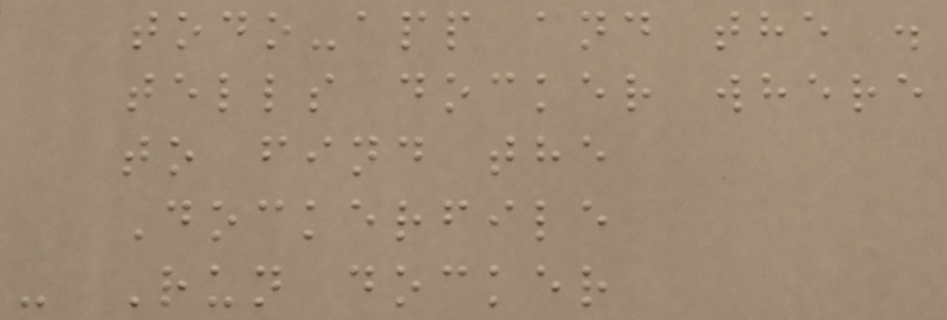todo-app and the .
tells docker where
to find the
Dockerfile
- Run docker
